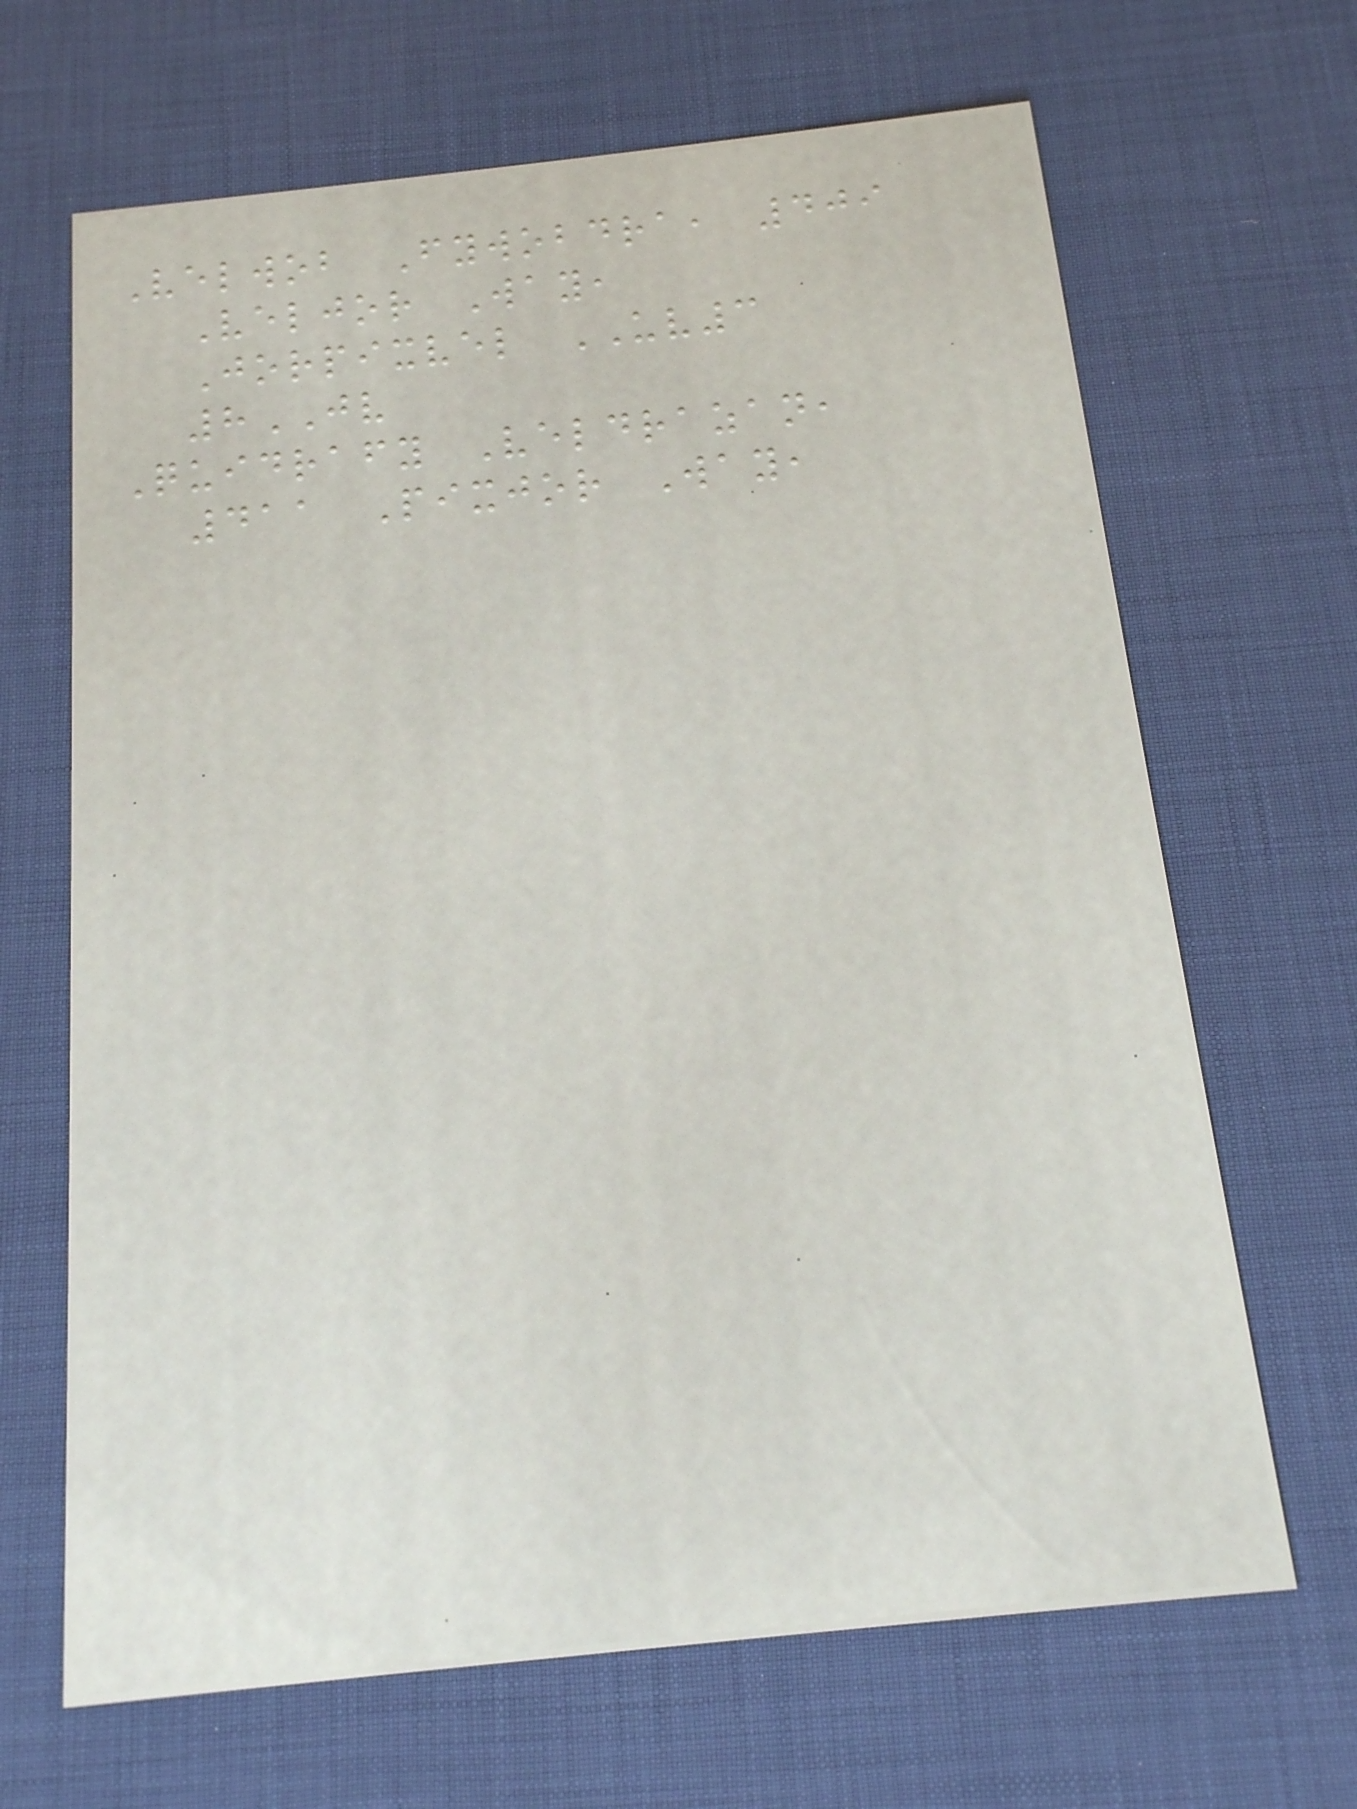Velwob Fywobdra, 409
Veljor Way,
Jorpixvel UV3
8JV
Quidrafy Veldrazan,
411 Pixjor Way,
